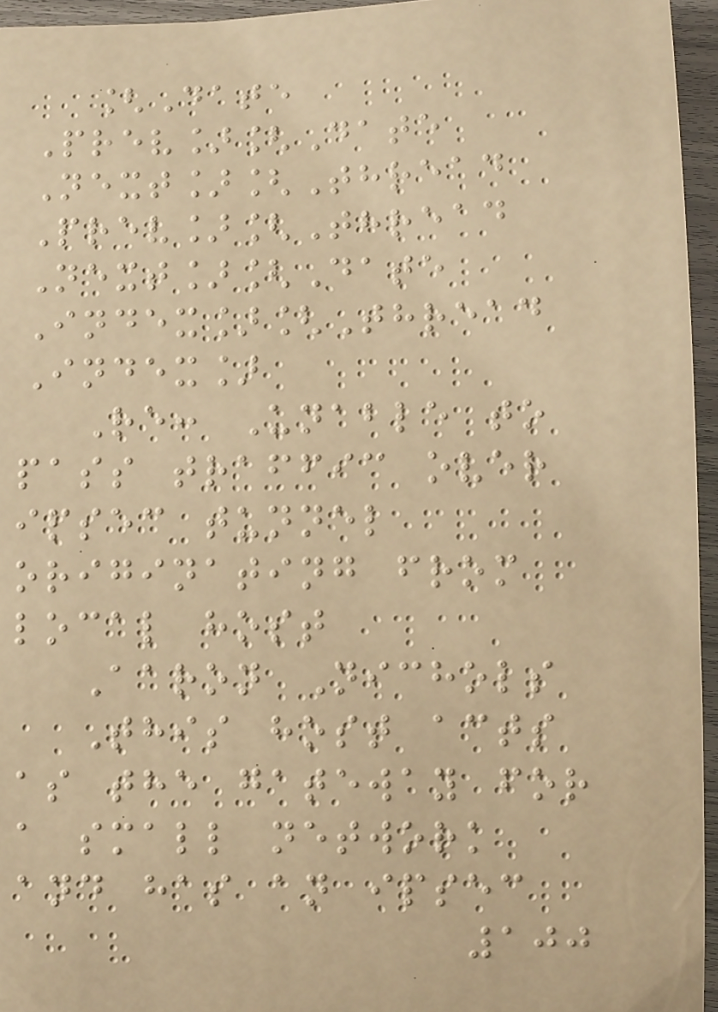[Date
Prev][Date
Next][Thread
Prev][Thread
Next][Date
Index][Thread
Index]
Re: Unable to
pass traffic over
ipsec tunnel
originating from
local host
Aaron Nichols
This host acts
as the gateway for
a small network
and has an ipsec
100
